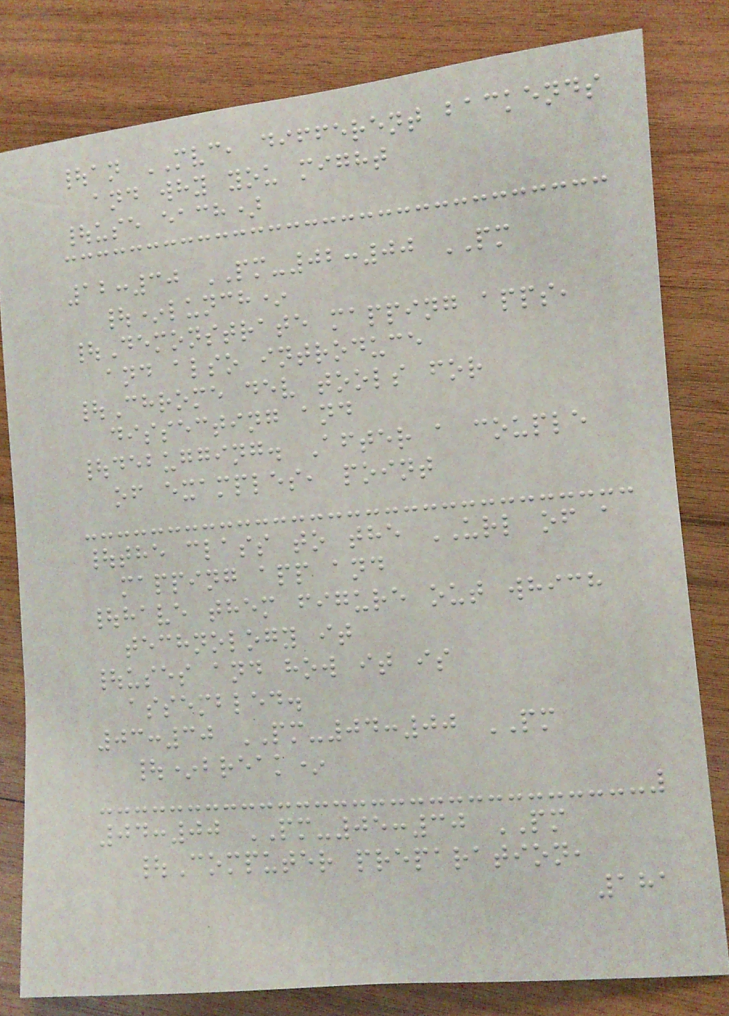|an MVC, different backends
and why you might
|use each)
12:30 PM-02:00 PM
|*lunch*
|Demonstrate mapping apps,
and also introduce
|Chrome dev tools for
dissecting and
|debugging. After a couple
of examples, point
|the class to the URL of a
mapping app and
|have them figure out which
technology it
|uses and how it is
assembled.
03:30 PM-04:00 PM
|*break*
04:00 PM-05:30 PM
|Computer preparation,
181
